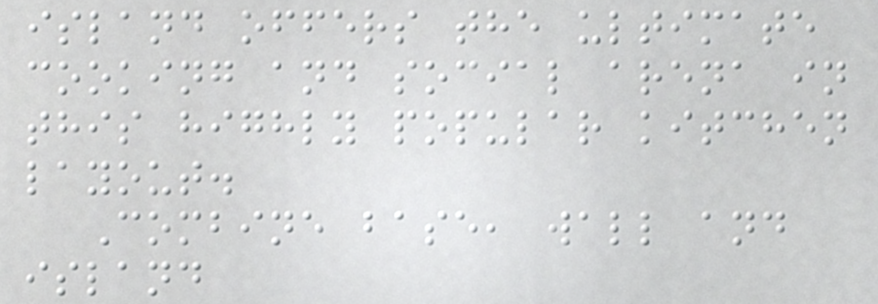island offers the ultimate
cooking and social arena in
this highly popular kitchen
layout.
Combine base, wall and
island
